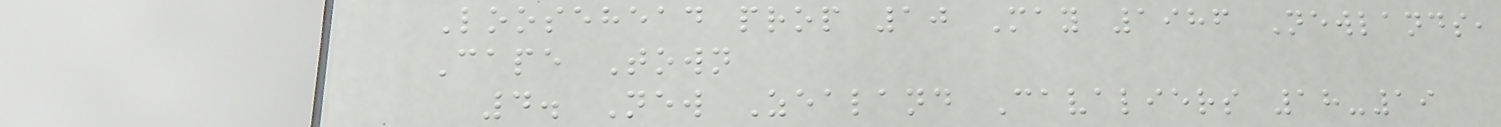Loosehead prop 10 May 1986 Newlands,
Cape Town
4. New Zealand Cavaliers 18-19
